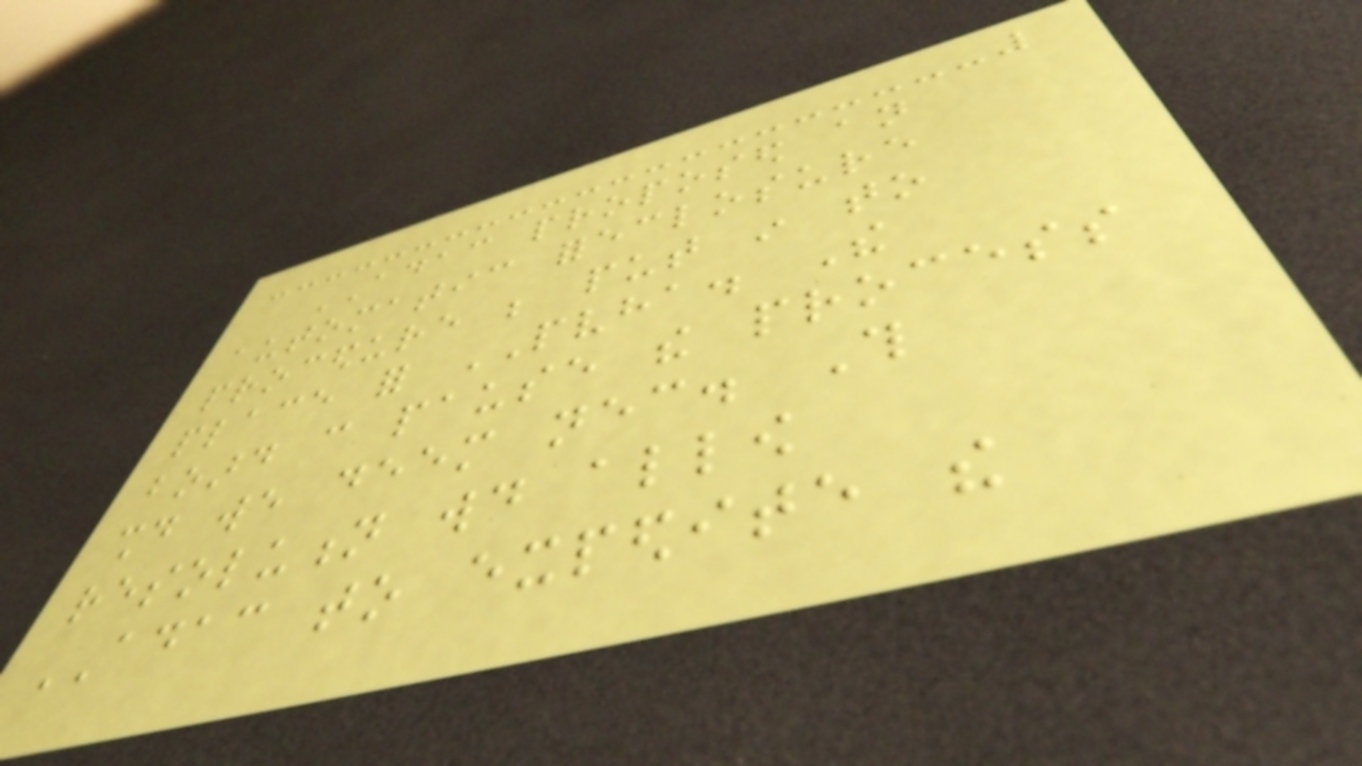ADAC proposed an
automatic foreclosure
procedure be put in to
place for PVHA. The
board can pause the process
should we deem necessary. This
resolution would allow
ADAC to expedite the
